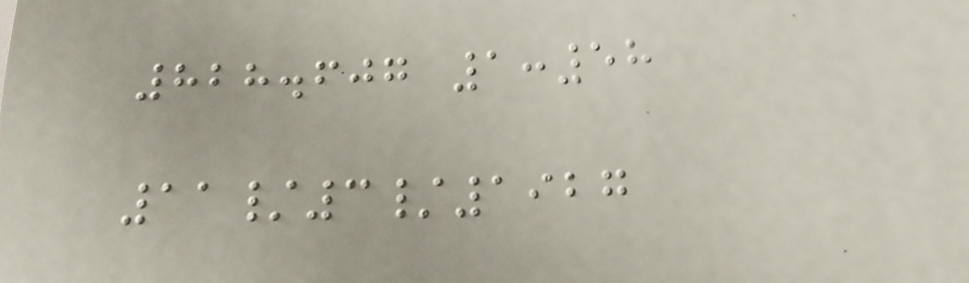828.607 1:58
11/3/1927
